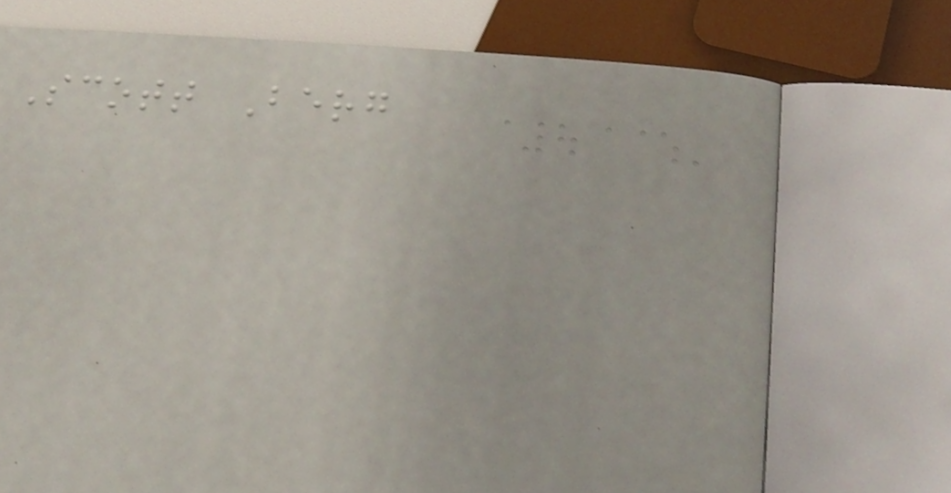Scott Berg
